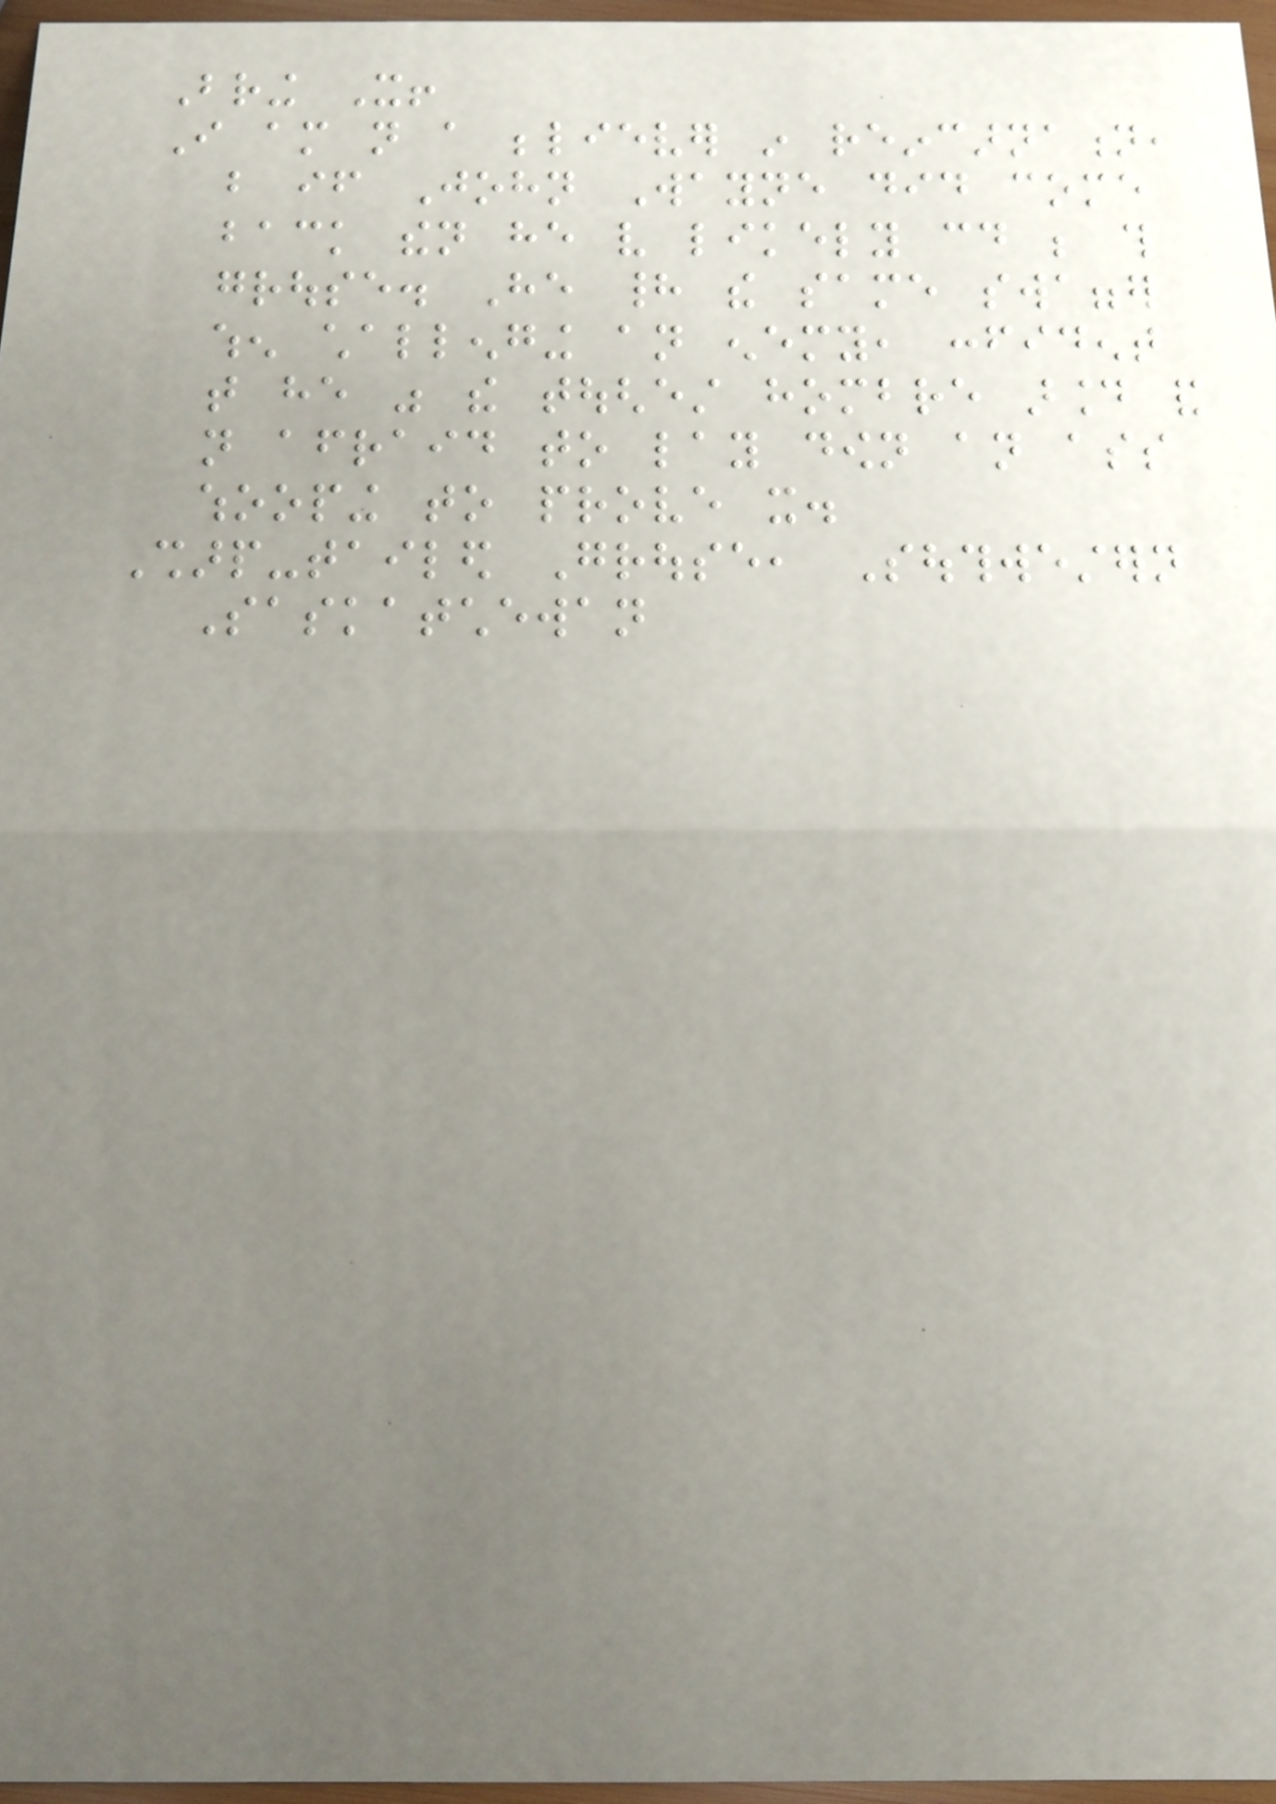Bring It!
I am not a believer in reincarnation,
but if John Wayne did come
back then he very likely could be this
grouse. He had the same swagger
when challenging an enemy, confident
that he was the toughest hombre around and
not afraid to lay down an ass
whooping to prove it.
Sharp-tailed Grouse, Southwestern
Saskatchewan
